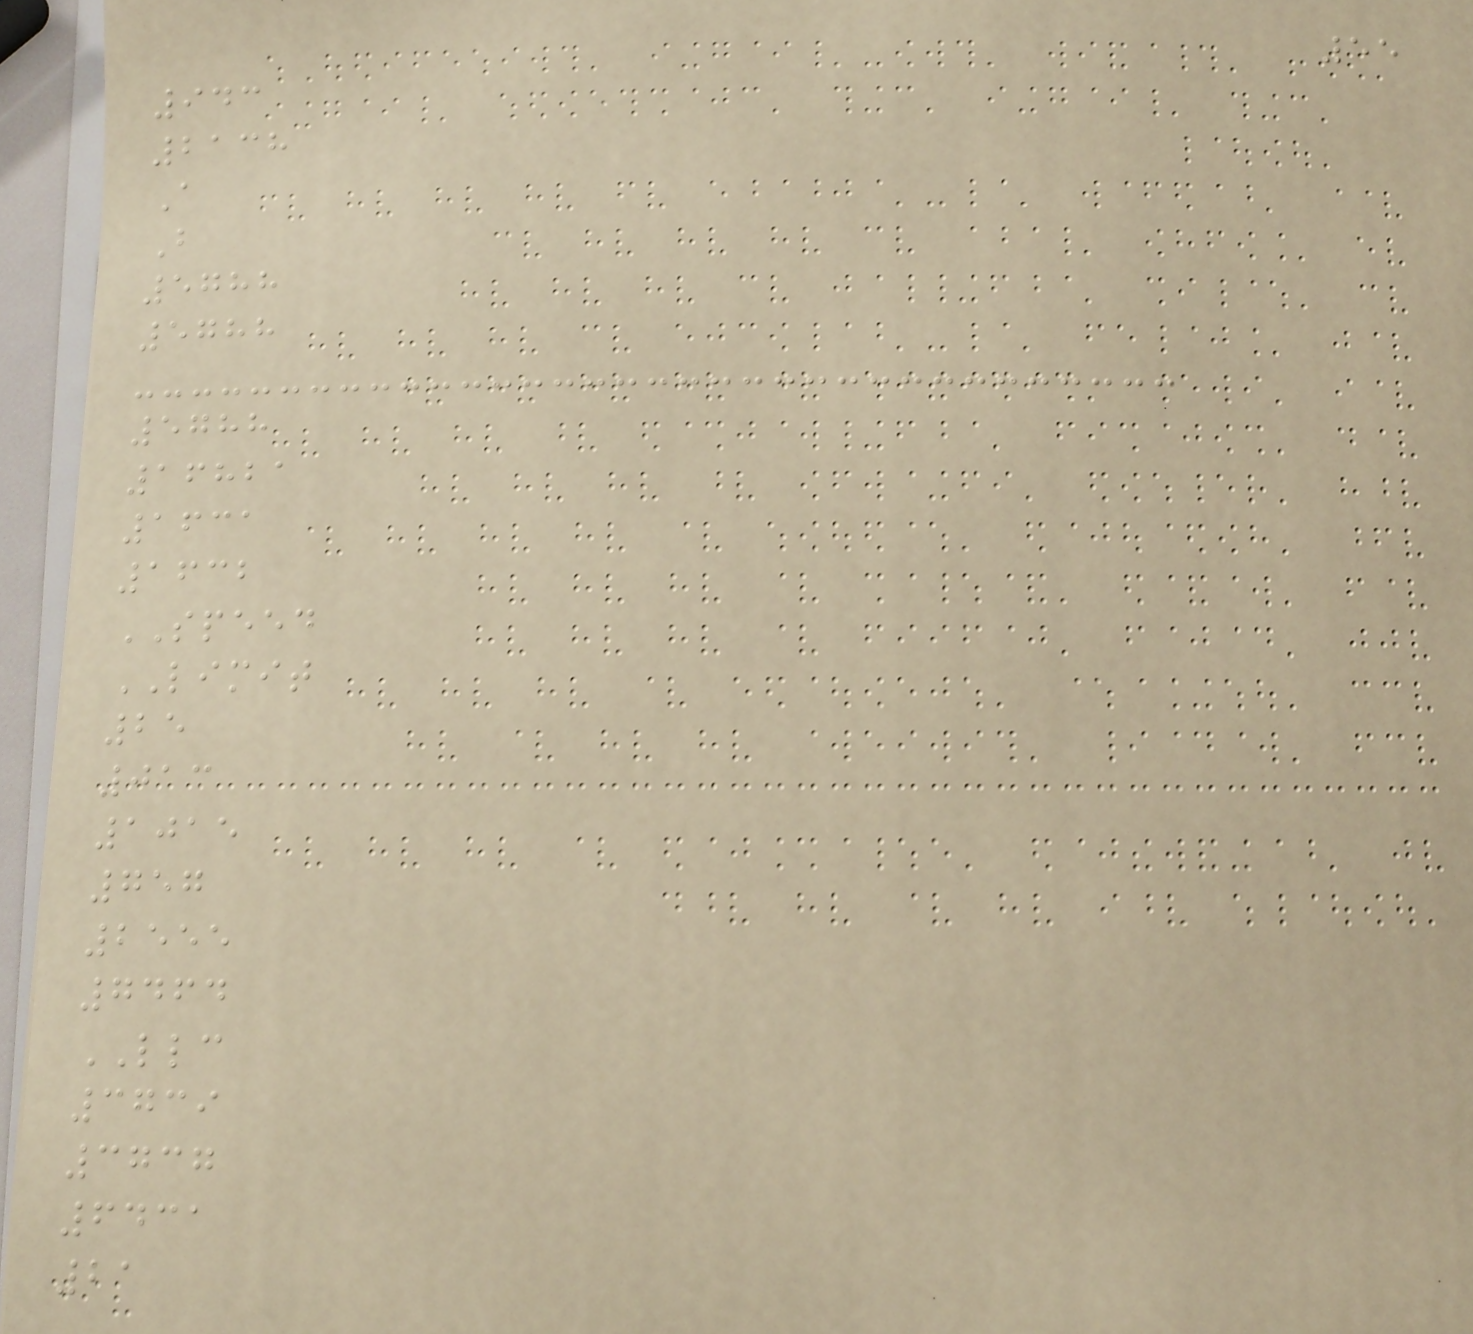55
943
2138
A
B
5788
5788
5788
16821
1631
1632
SPEED
LIMIT
25
013
1015
757
2555
7464
LLC
3739
3737
6431
21
